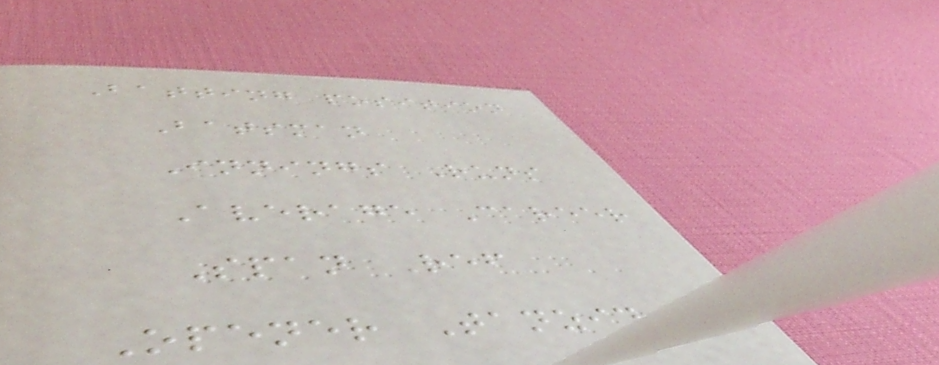Batting position
Batsman
Innings Runs
Average Career
Span Ref
Opener Tanzid
